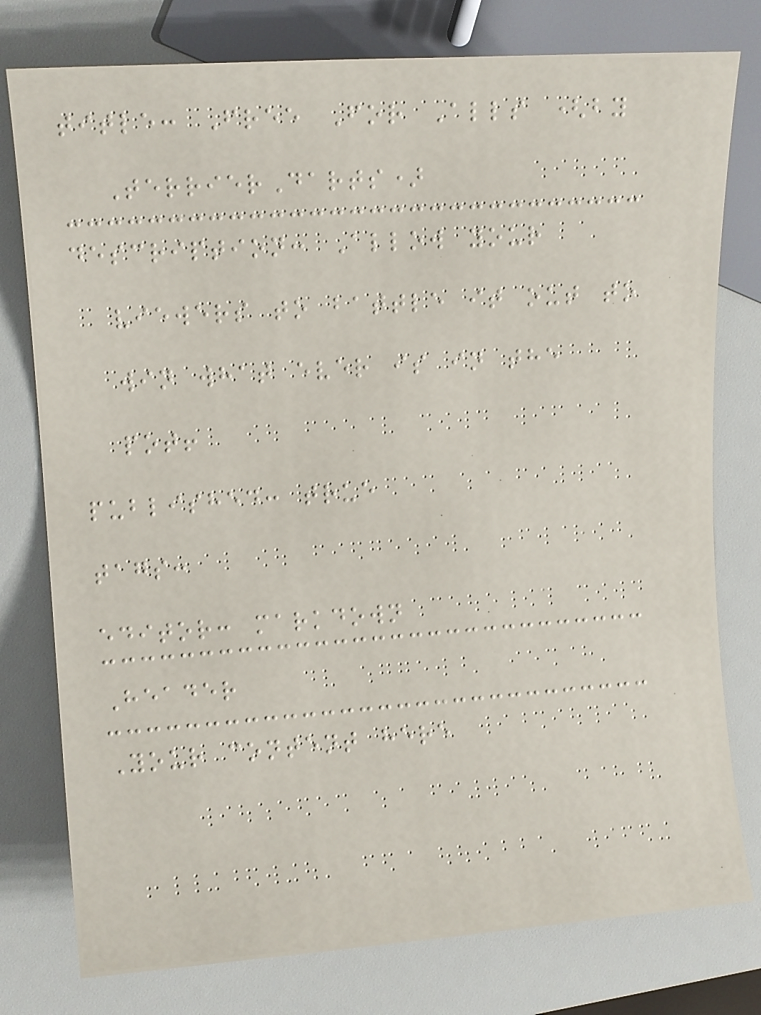title: Free For Alls (by
TerrierDarts)
description: Allow your
viewers to battle it out to
win what ever is in the
pot!
published: true
tags:
editor: markdown
Header
Your content here
